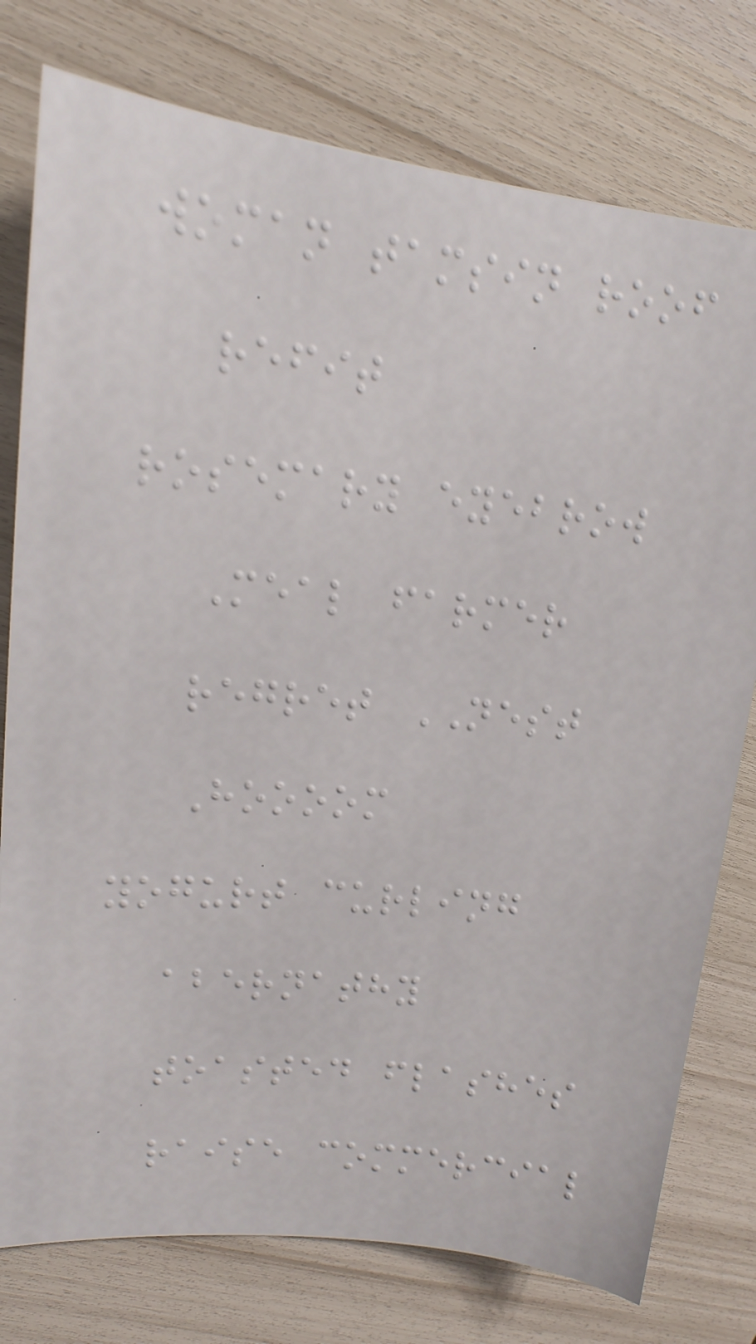woman tamsin roof
refit
rosemary eyebrow
Meal farmer
regret NEST
Hoooom
yogurt curling
abernathy
toasted flashes
raise commercial
